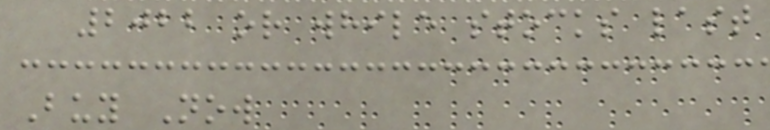2022 or while stocks last
Buy Now
